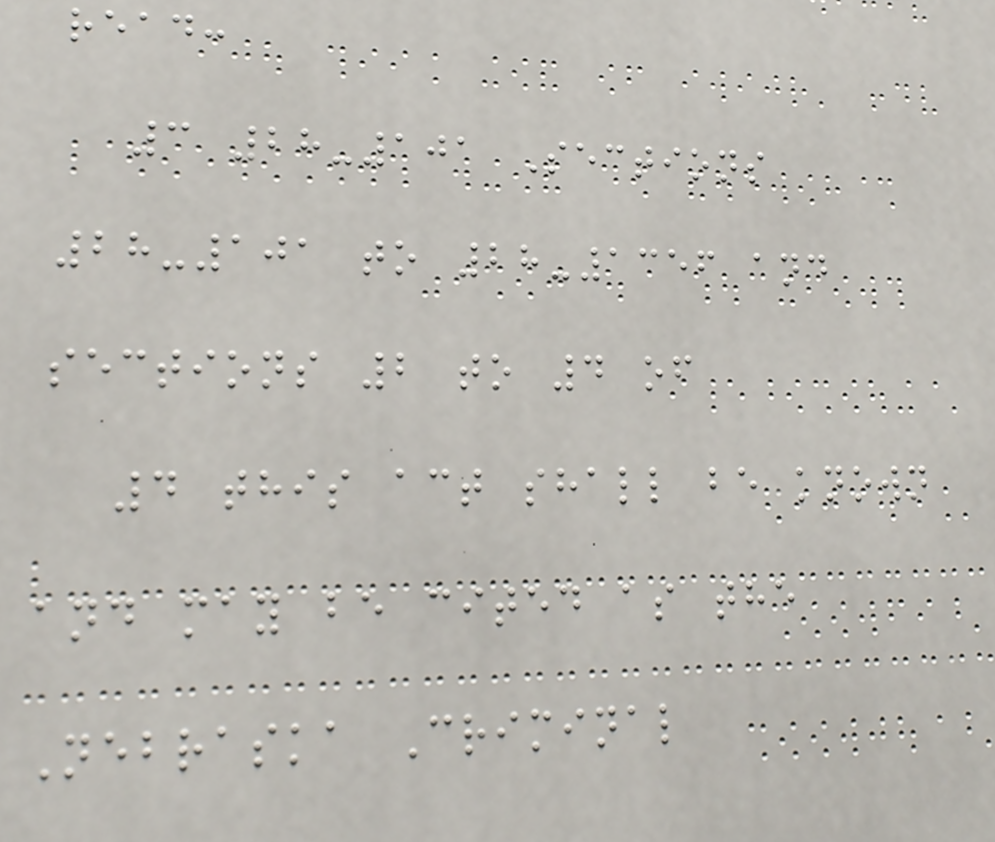read:
3 28-101 Sections
28-101 to 28-1356 and
sections 2 to 4 of
4 this act shall be known
and may be cited as the
Nebraska Criminal
